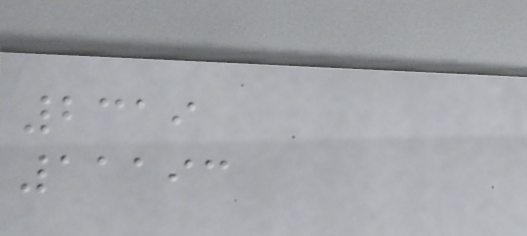2319
11193
